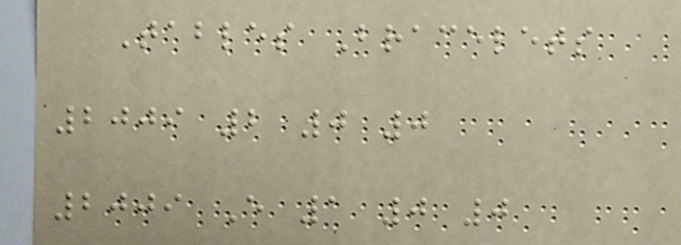Tables Bracelets
2009 2 0 0
2009 E 1 0 0
